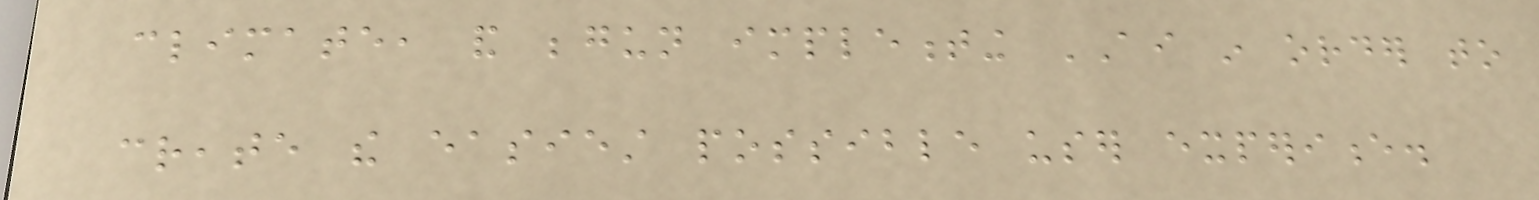climate, and begun implementing AI in order to
create the easiest possible user experience.
